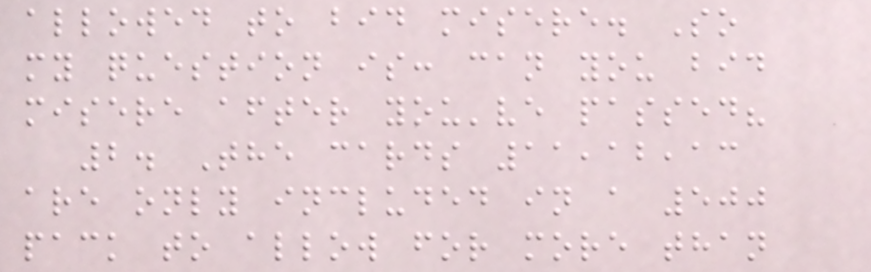allowed to bid misere. So
my question is: can you bid
misere after you've passed?
2. The cards 11,12,13
are only included in a 500
pack to allow for more than
